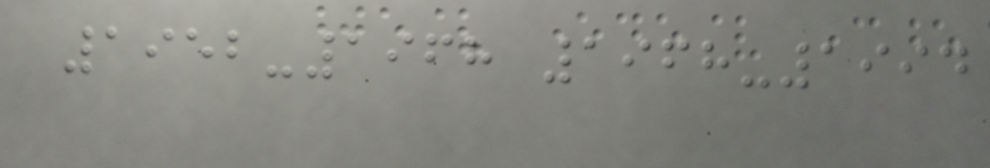1952-1968 1968-1994
